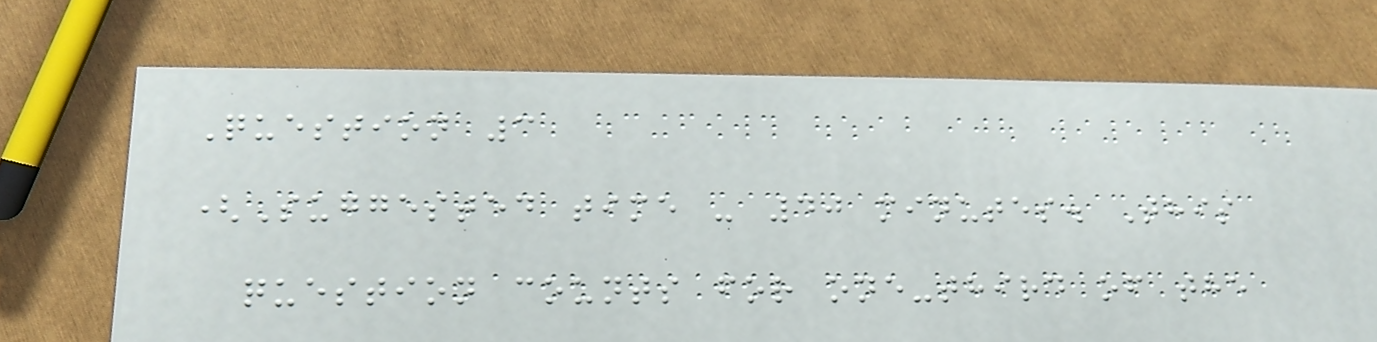Question 3
(Suggested time - 40 minutes. This
question counts for one-third of the
